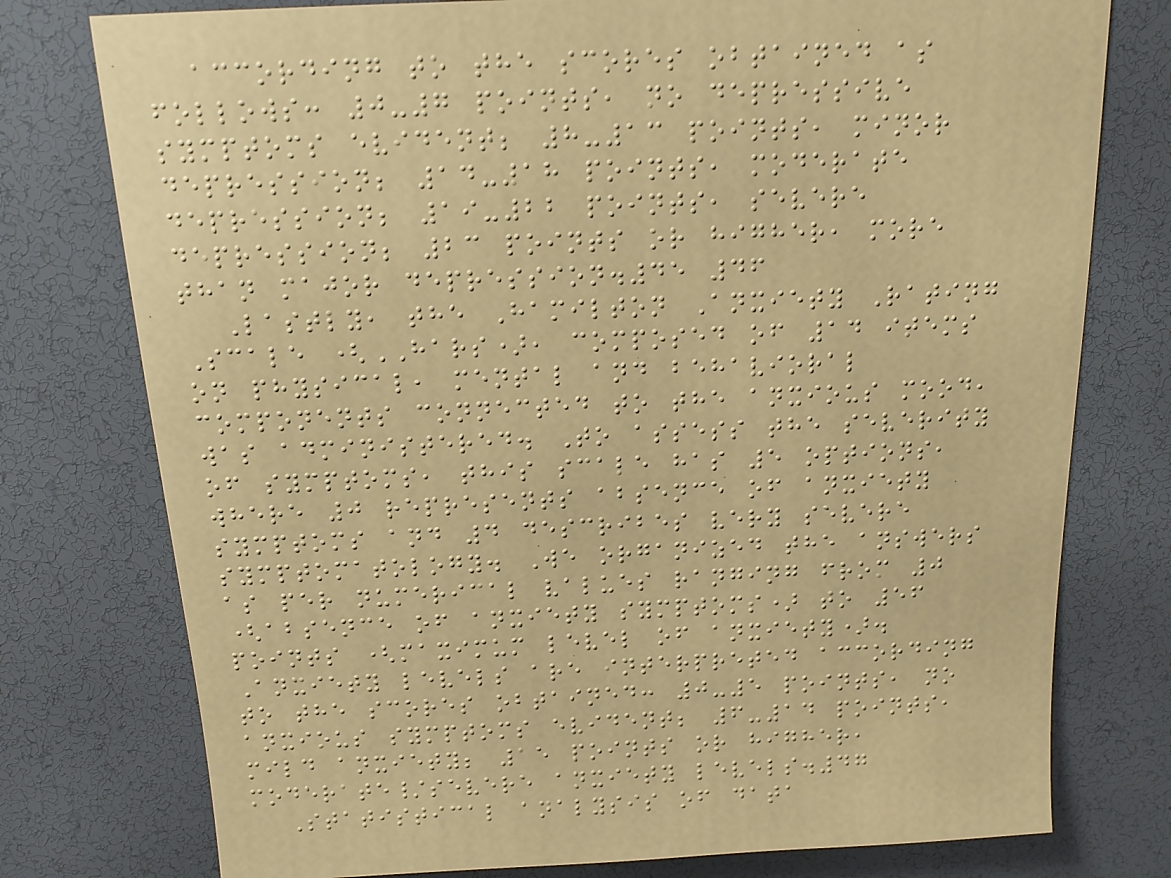according to the scores obtained as
follows: 0-7 points, no depressive
symptoms evident; 8-13 points, minor
depression; 14-18 points, moderate
depression; 19-22 points, severe
depression; 23 points or higher, more
than major depression.45 46
Lastly, the Hamilton Anxiety Rating
Scale (HARS), composed of 14 items
on physical, mental and behavioral
components connected to the anxious mood,
was administered. To assess the severity
of symptoms, this scale has 5 options,
where 0 represents absence of anxiety
symptoms and 4 describes very severe
symptomatology. We organized the answers
as per numerical values ranging from 0
(absence of anxiety symptoms) to 56
points (maximum level of anxiety).
Anxiety levels are interpreted according
to the scores obtained: 0-5 points, no
anxious symptoms evident; 6-14 points,
mild anxiety; 15 points or higher,
moderate/severe anxiety levels.47
Statistical analysis of data
